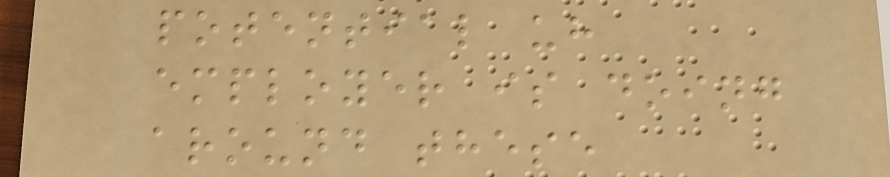potential uh
employer is doing
around these
